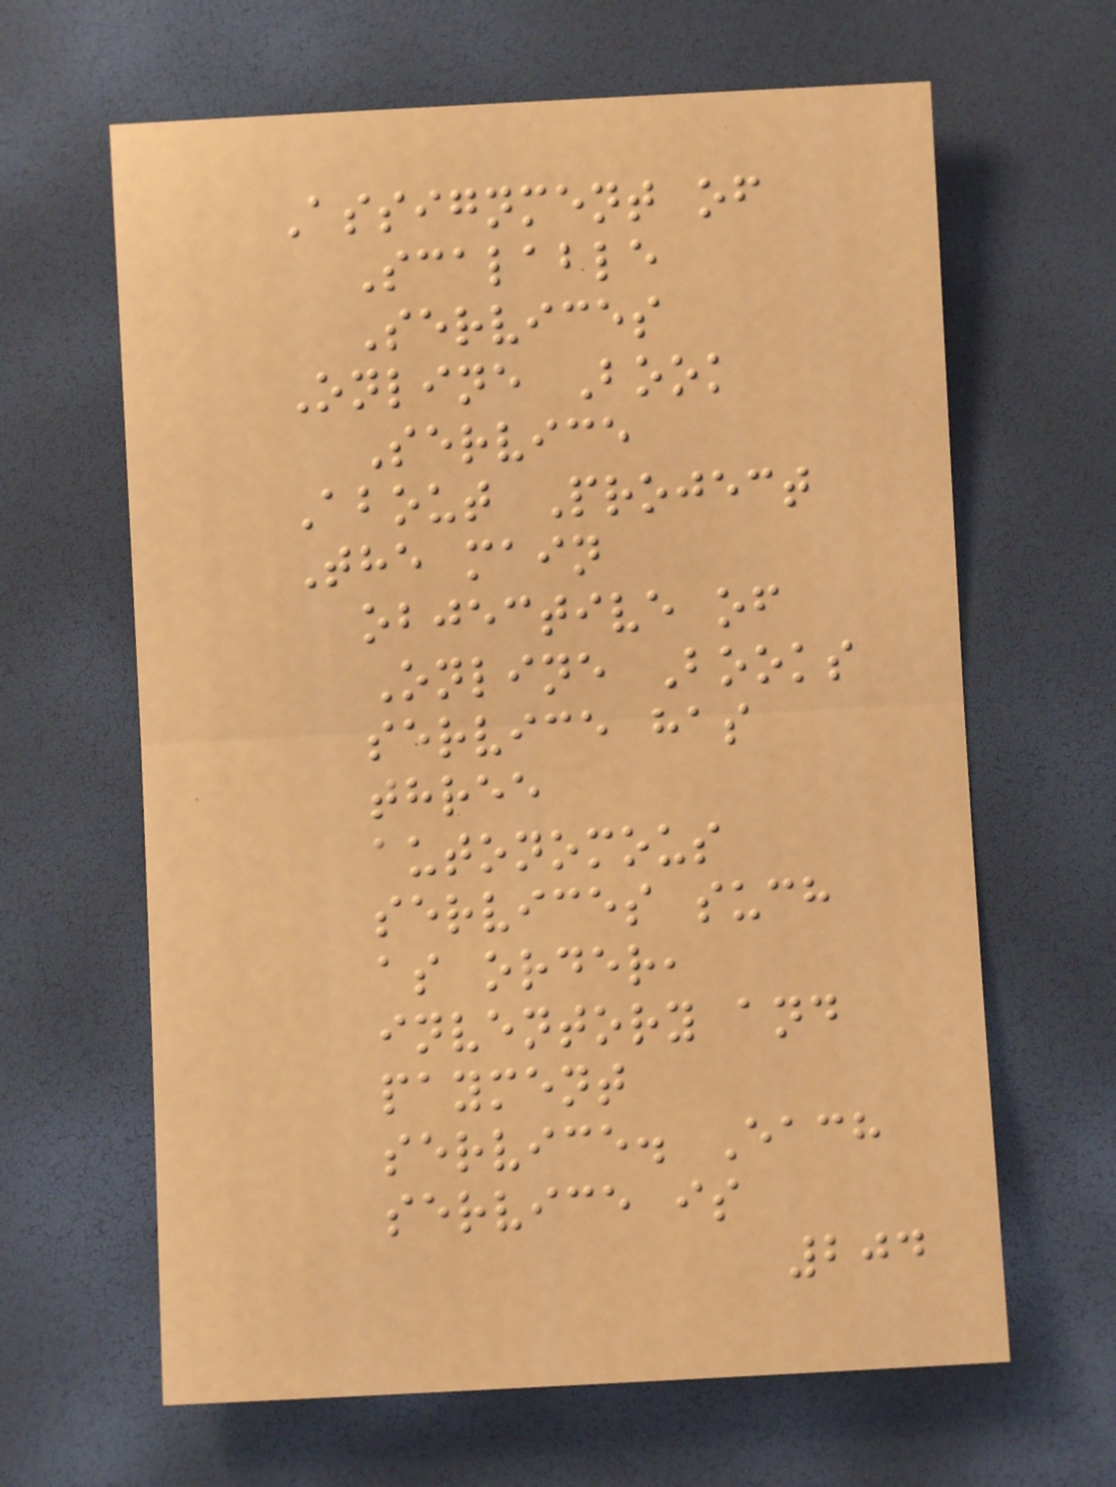Assignment of
Scalable
Services
Online Book
Service
About Project
The main
objective of
Online Books
service has
three
autonomous
services such
as order,
inventory and
payment
service. Each
service is
204
